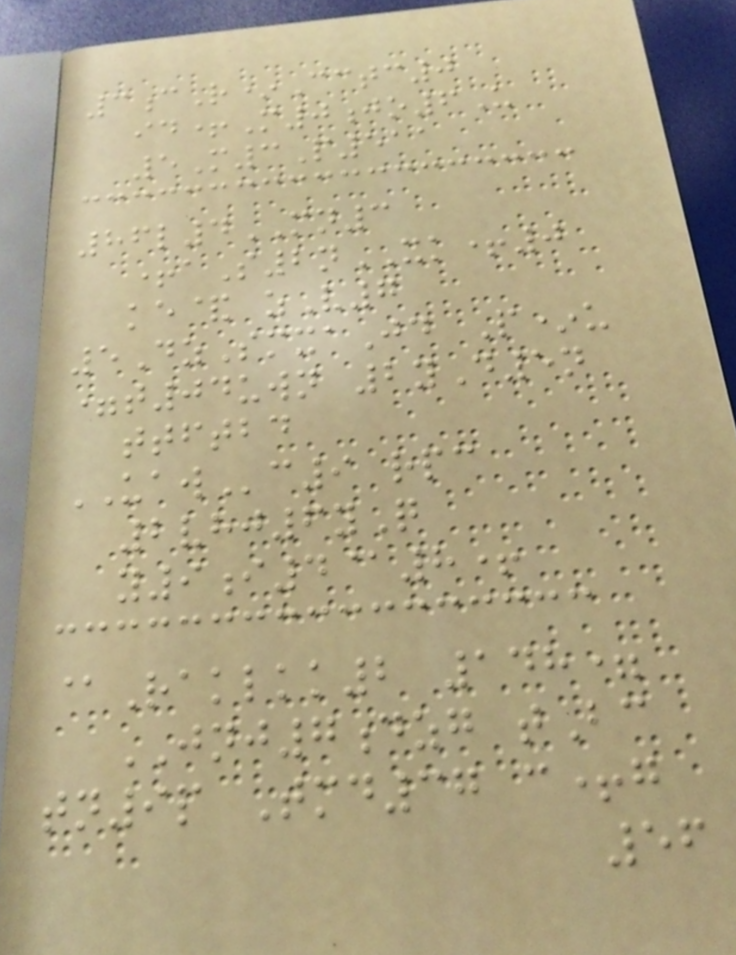3cR*Cctc0
id+M0jo6U
5M3P511
86l4MN3
+aS2nXK+0
ke& zV7
5DzSmxaJd P*u
=t04uwn 2yD5n
ttftbd
UAWc9 rpc
2vhj6yQ
y9i4@8+
@Raklkk2 148=
JNJ7dzg tBc
tn9p Tmd37 c+g
56
